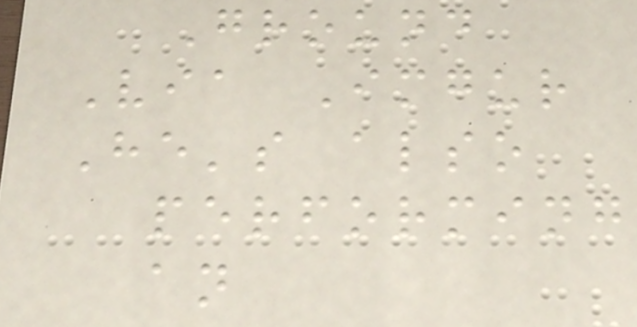Ground
Via Imgur
He's also
performing
an
